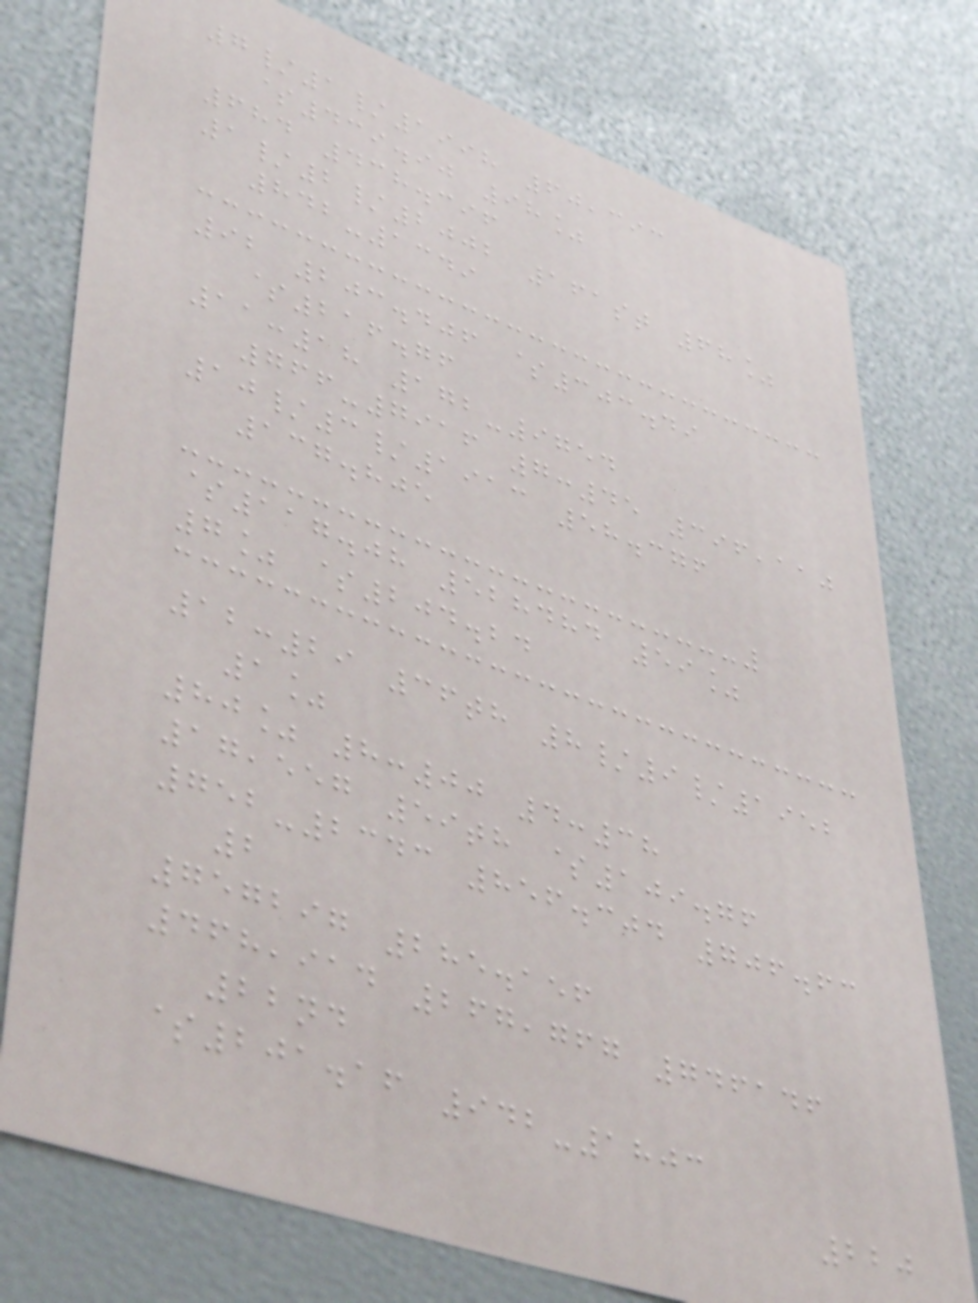7/1/1998 60,393
$439.90 98%
684 438.396
1/2/2002 161st 68%
842-1349
92 203.406 $303.49
$216.76
11:18 172-9754
766-7916 7:45 396,110
10/3/1913 58.376
137.805
$117.08 528484 59%
7% $204.24
12:29 36th 8/9/1952
1%
80% 8:00 4:38
17,557 59th $109.76
752-2343 856.304 706.63
2
757297 285.156
468,914 267,767 746146
22nd
$201.16 942-1803
220
